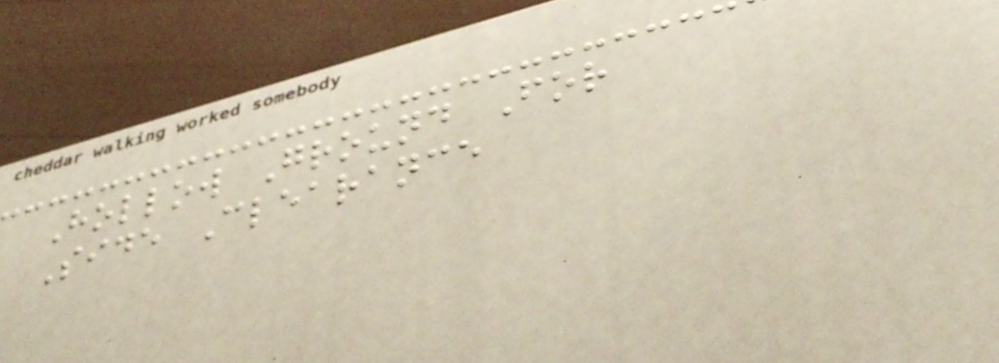Hollow Ground For
Side Clearance
